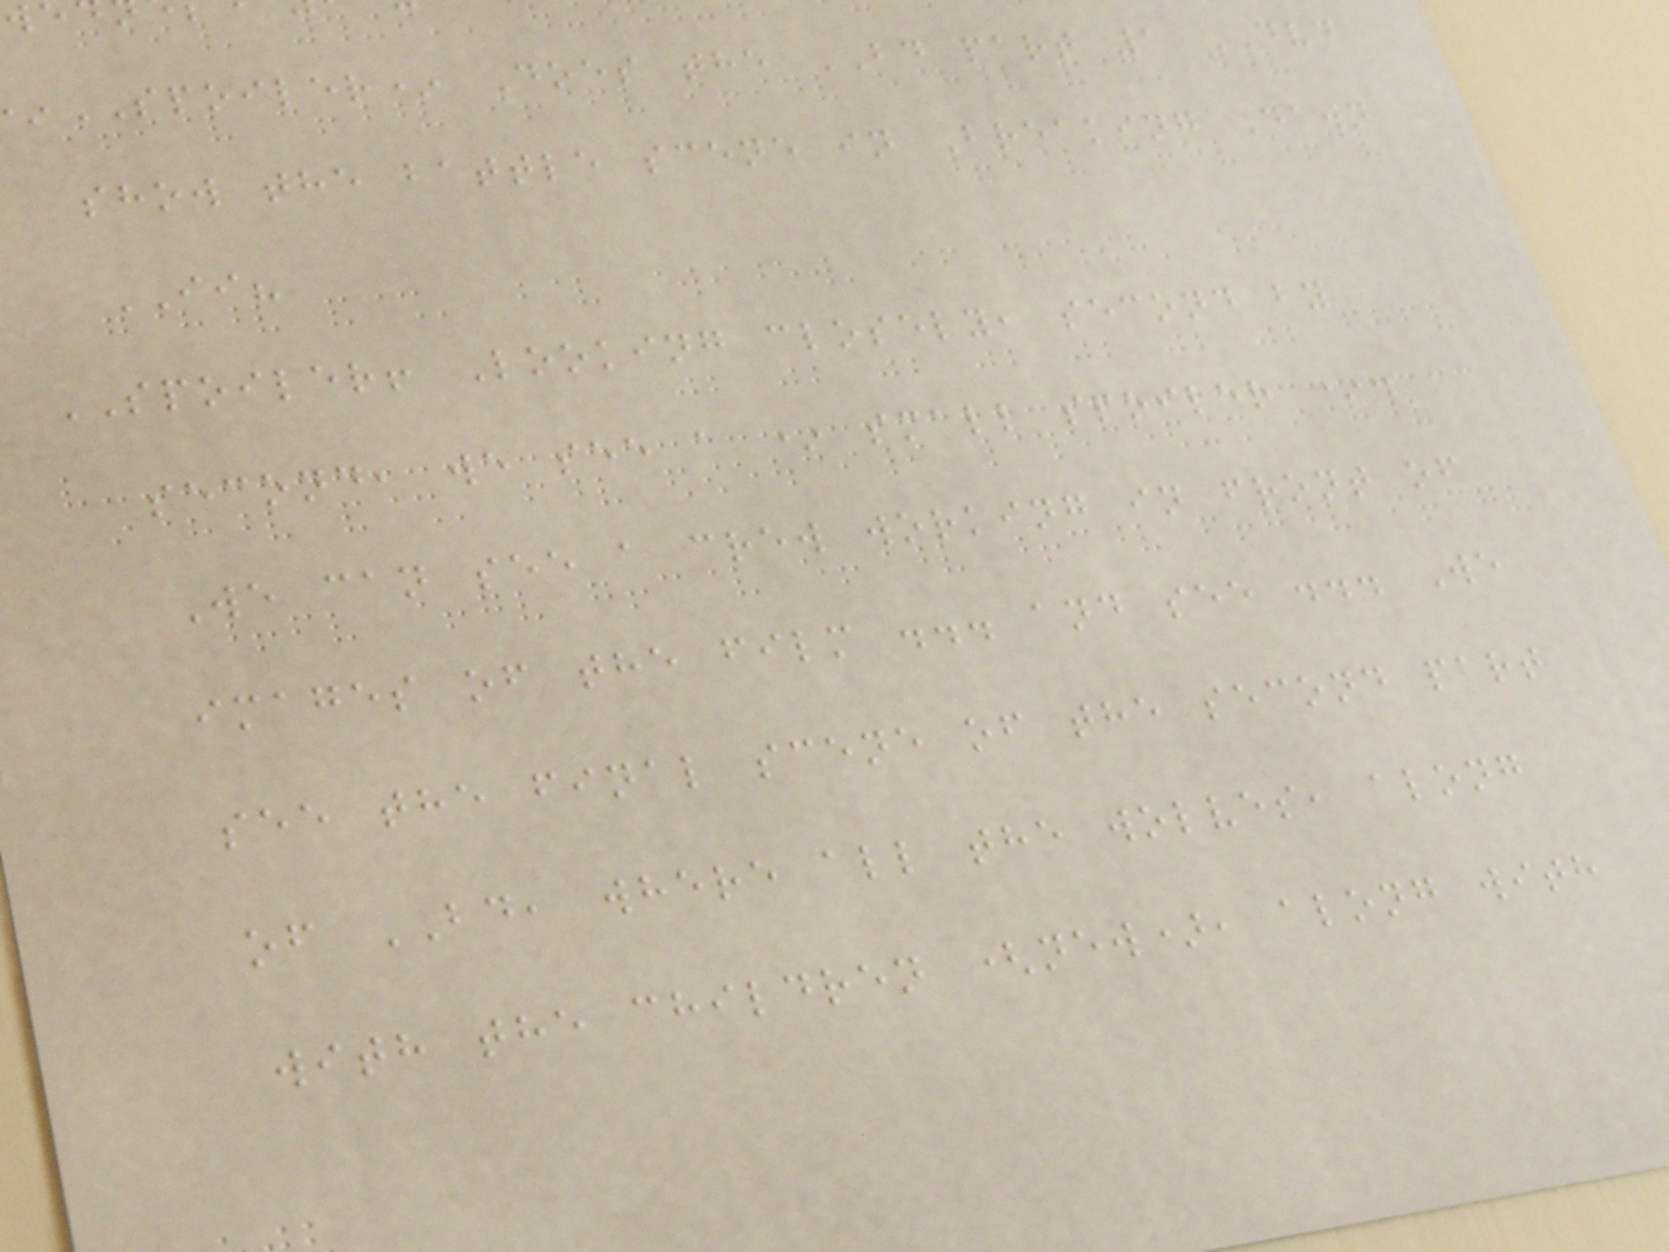SPOILER* Does the BD part 1 DVD
show the battle scene in Breaking Dawn
II?
SPOILER! Looking closely, second by
second, we see a * small spoiler *.
We can see a crew working in front of
images of the film ... and see ... We
see the final scene of the second part
of BD, where all the wolves, along
with the children (new), along with
